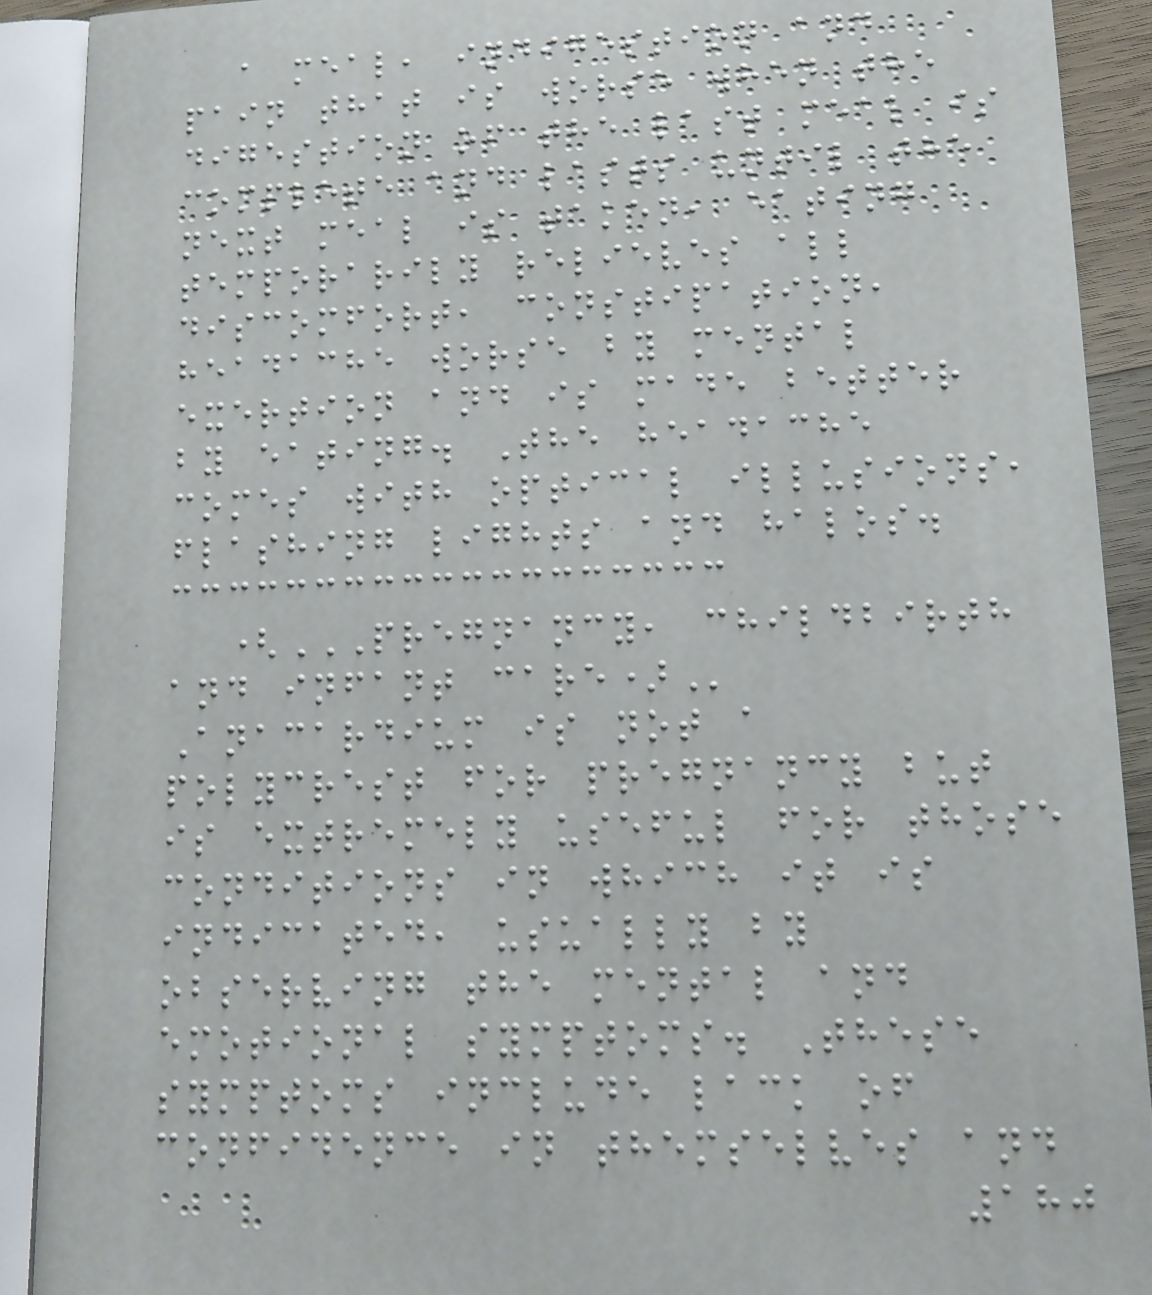a meal, indigestion and
pain that is worse when the
digestion of the last meal is
complete and lasts until the
next meal is taken, eating
temporarily relieves all
discomfort, constipation,
headache worse by mental
exertion and is made better
by eating. The headache
comes with optical illusions,
flashing lights and halos.
(PREGNANCY, CHILDBIRTH
AND INFANT CARE)
Anacardium is not a
polycrest for pregnancy but
is extremely useful for those
conditions in which it is
indicated, usually by
observing the mental and
emotional symptoms. These
symptoms include lack of
confidence in themselves and
180
